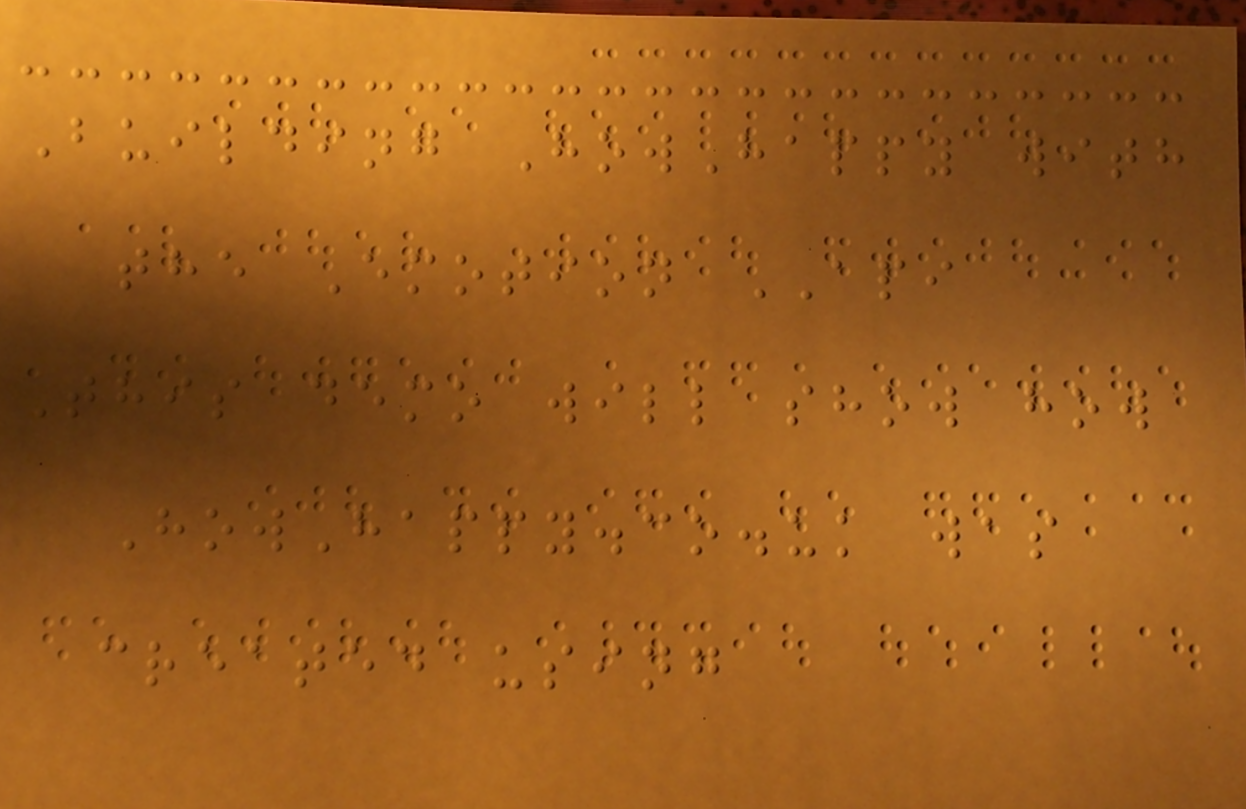Building HowHappy with
the Emotion API
This demo will show how
HowHappy.co.uk was
created using
